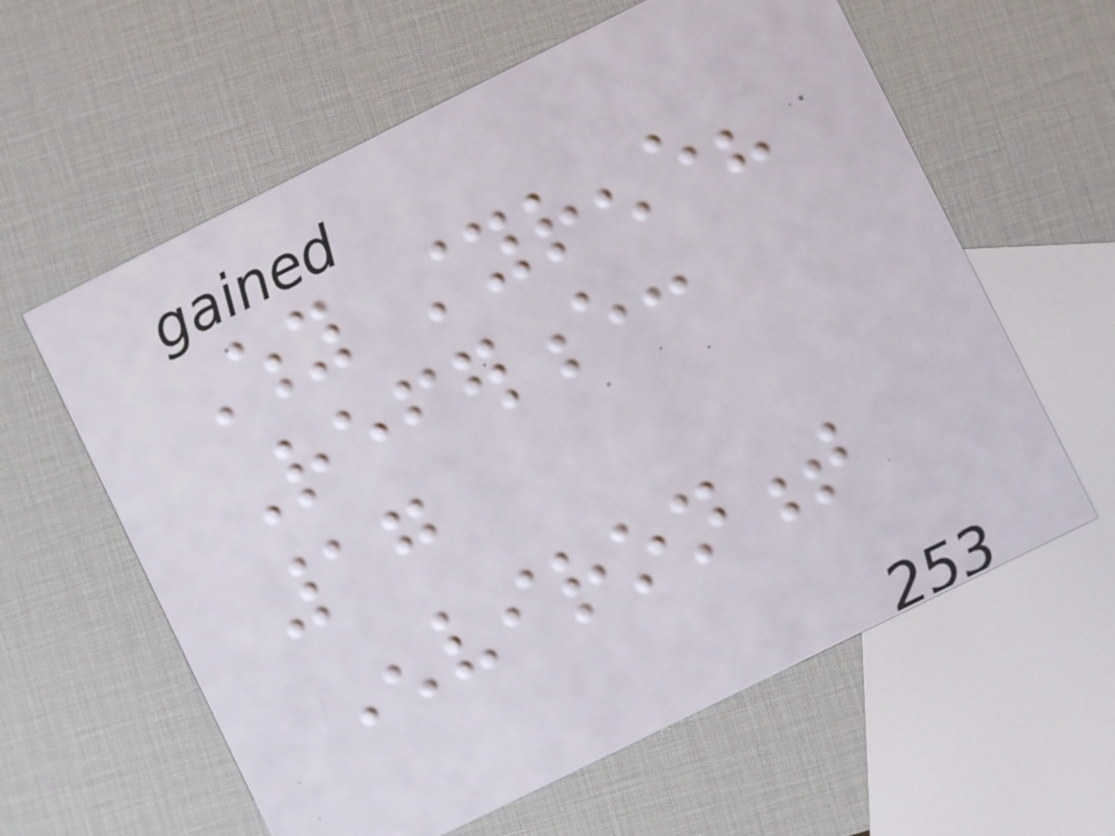Why styrene?
Reference:
17
Environment
